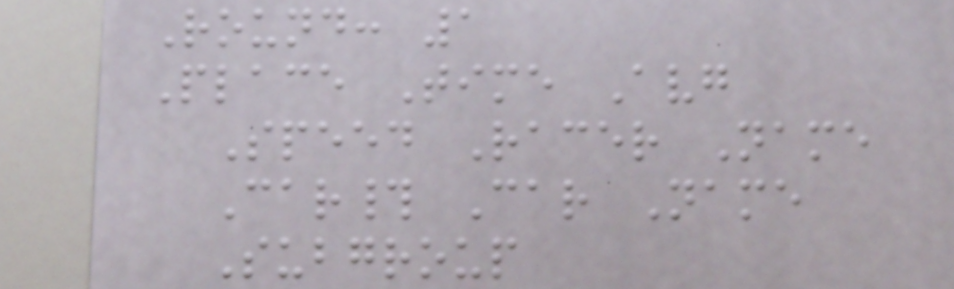Round: 1
Place Time Avg
Speed Racer Name
Car# Car Name
Subgroup
